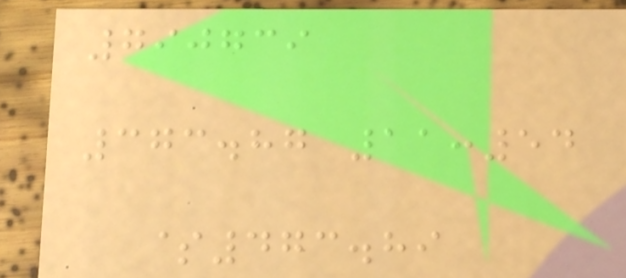790739
373.87 11:54
$473.89
